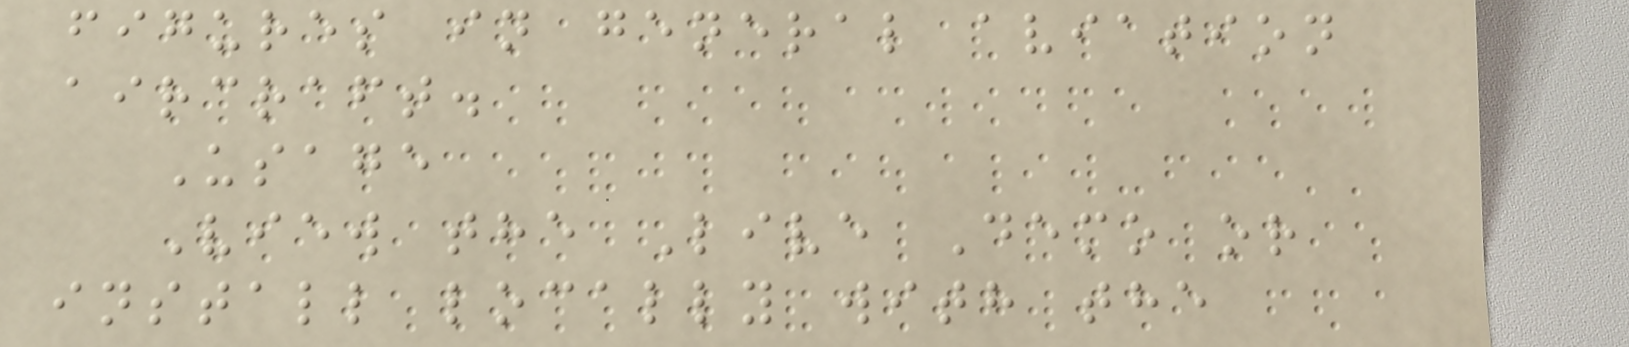figures in general aviation
aircraft.
Usage
View the Live Demo or
install locally with the
